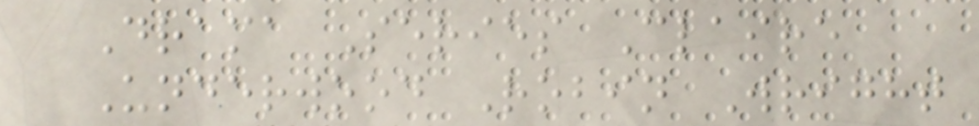Drama Series Claire
Underwood Robin Wright
